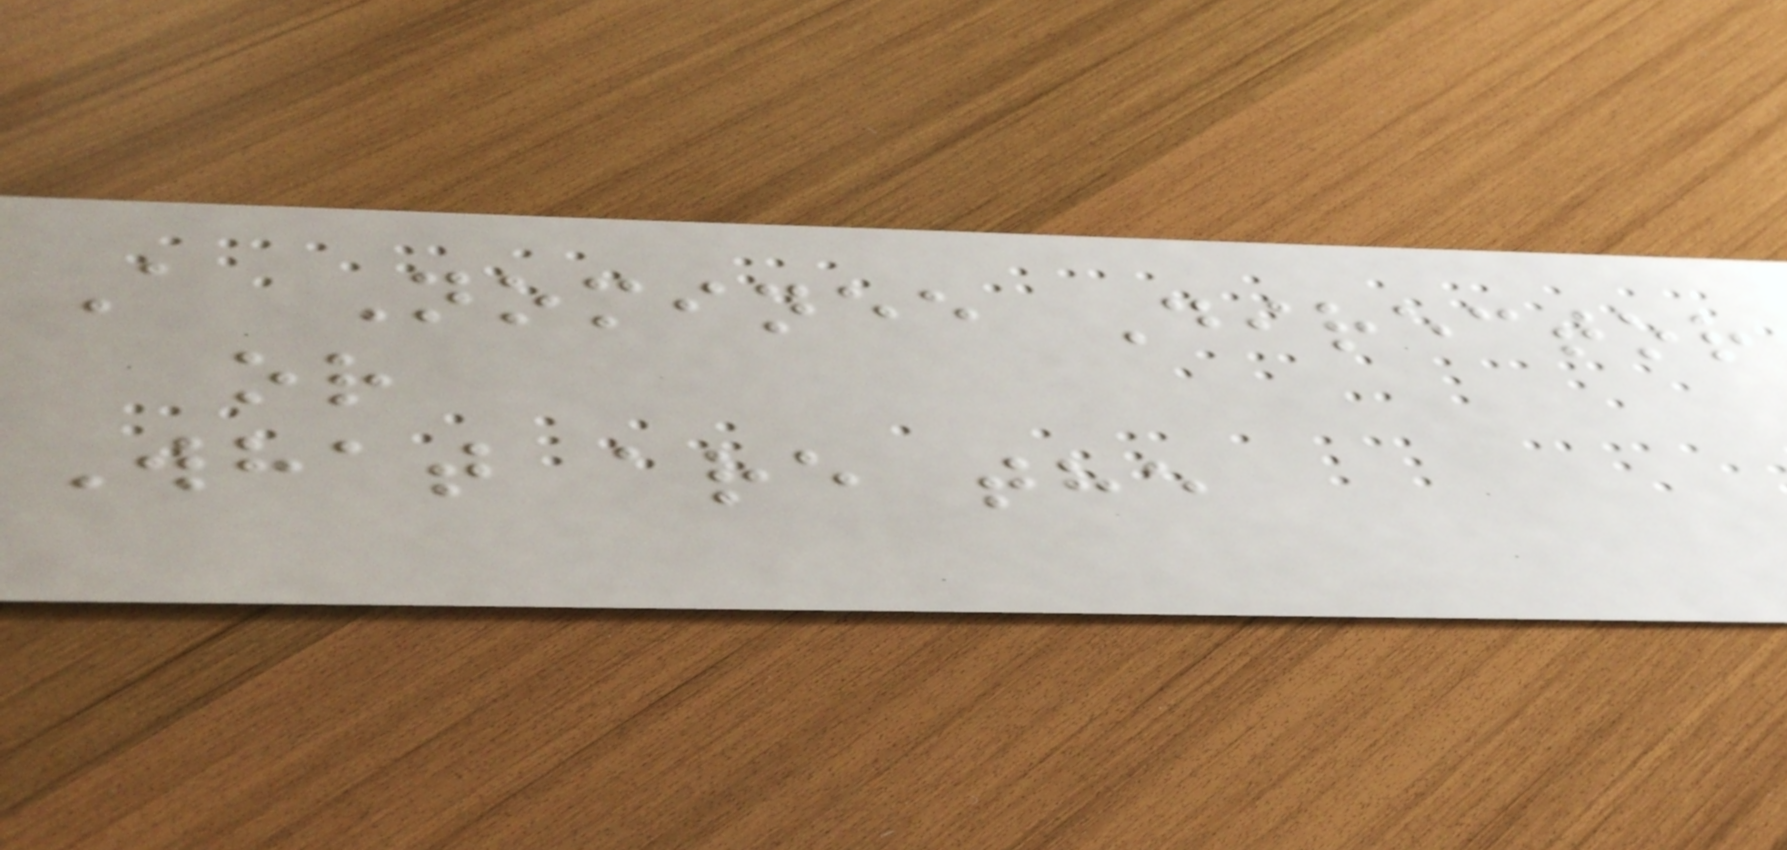A Nominee Director
or
What are the
